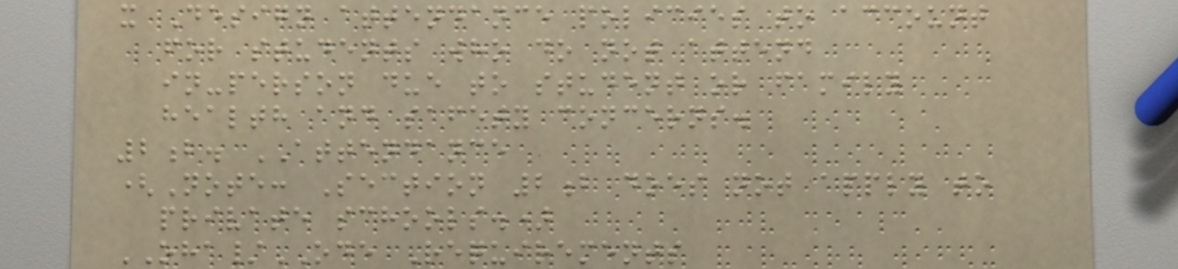x Design attendance policies to account
for students who do not attend
in-person due to student or family
health and safety concerns.
2b. ATTENDANCE
(Note: Section 2b does not apply to
private schools.)
OHA/ODE Requirements
